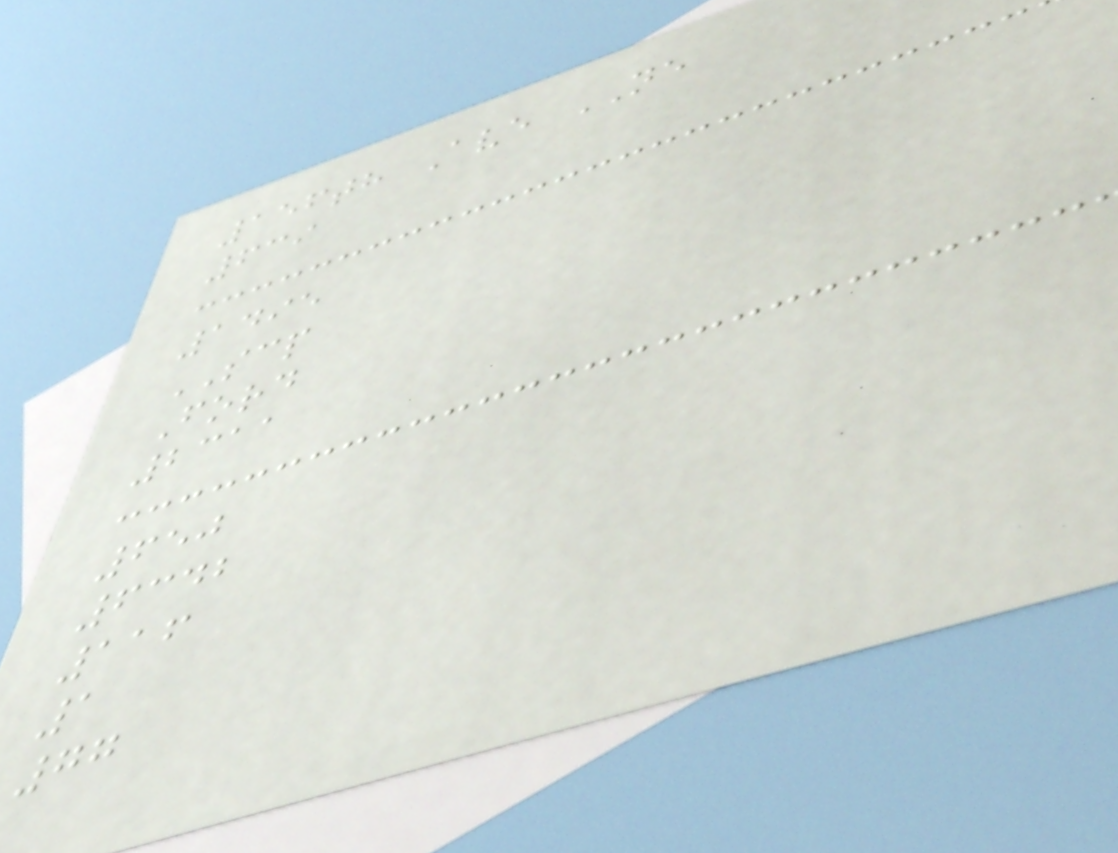156th Ave NE
639
1495
SCP
Ford
2311
650
6342
116
1
77
